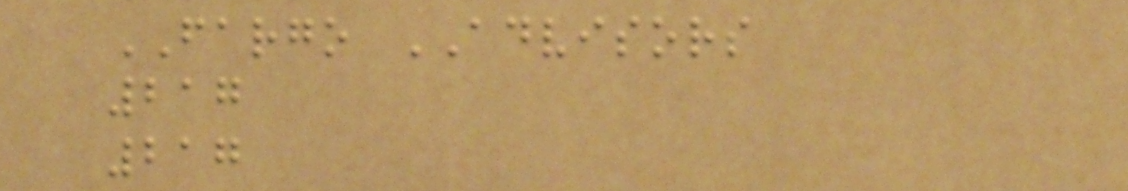FARGO ADVISORS
217
217
